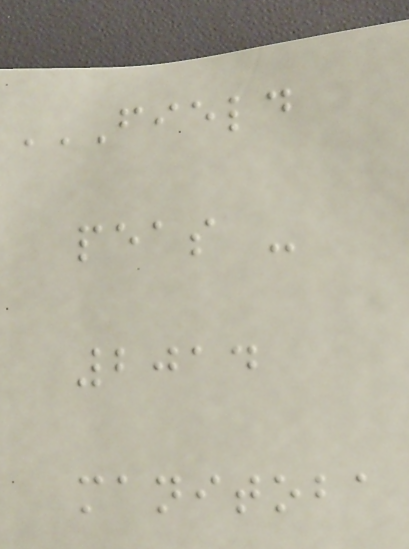FIELD
PEAS -
2014
MANITOBA
